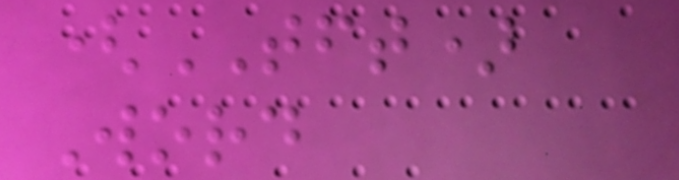(TFT)
Word
